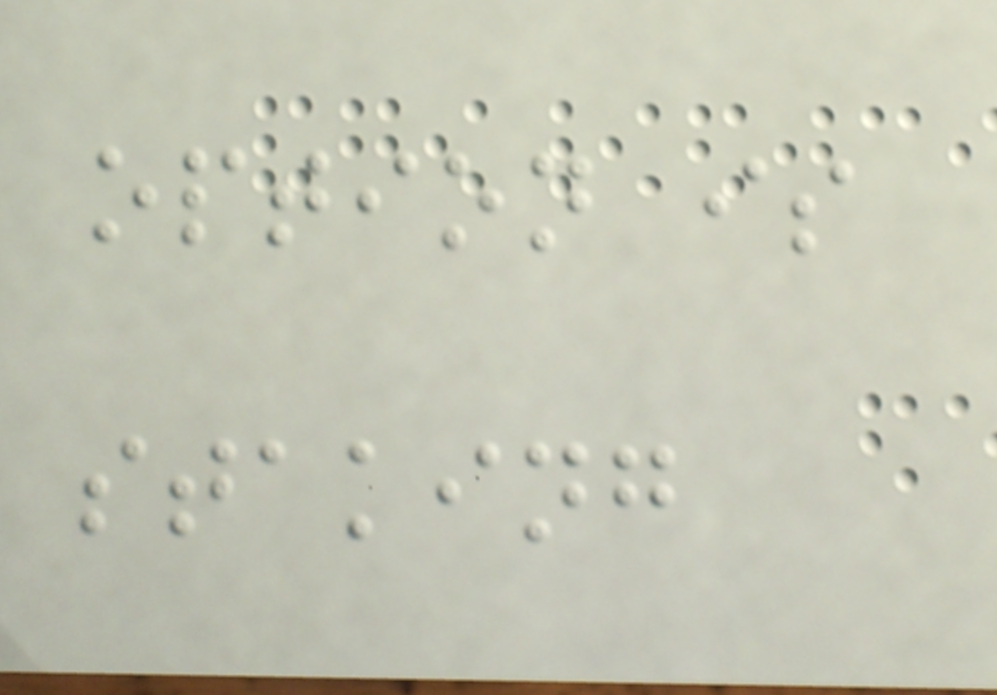option is
staking
